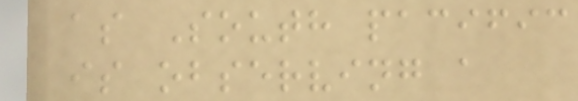as South pacific
is observing a
